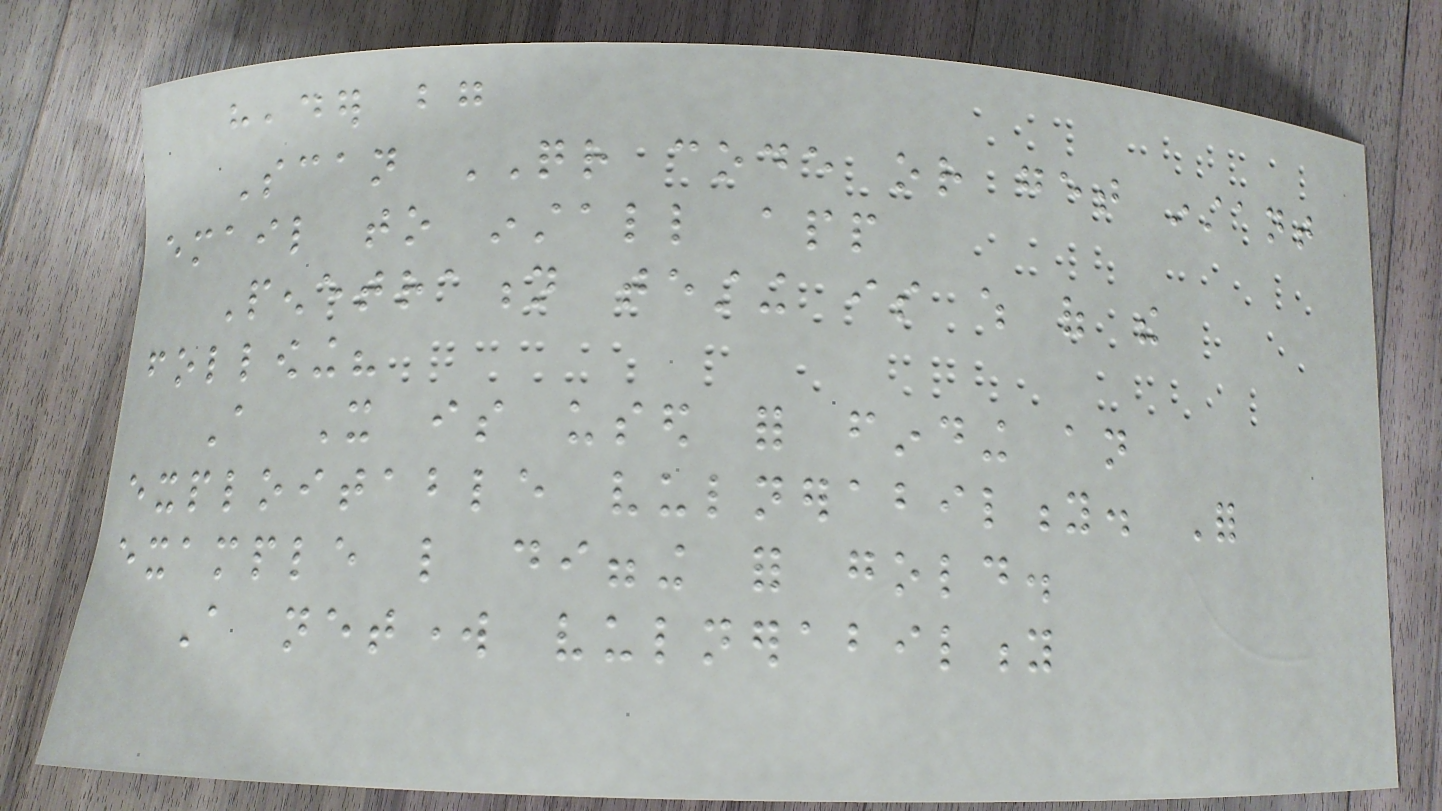header bg
Scan QR code or get instant
email to install app
Penetration testing is which of the
following?
A It is used for finding an
exploitable vulnerability. For
example like digging for gold.
A network vulnerability
